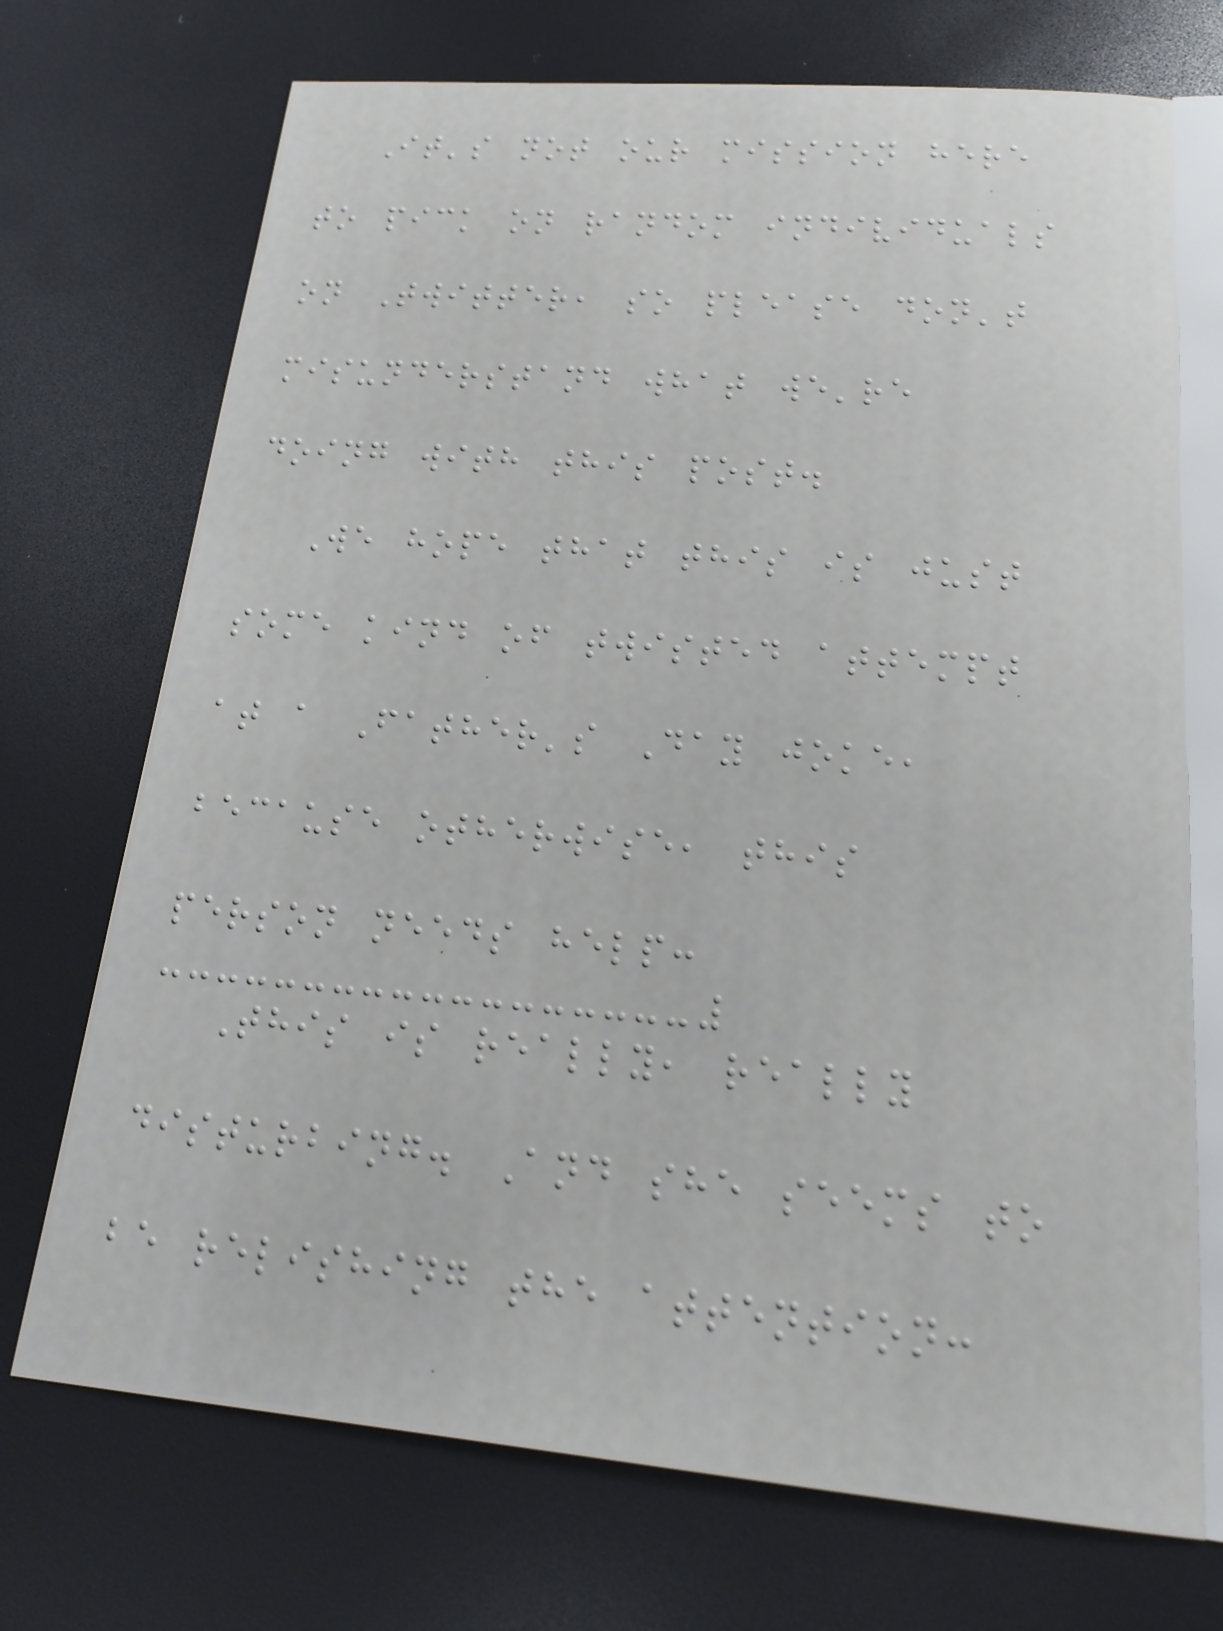It's not our mission here
to pick on random individuals
on Twitter, so please don't
misunderstand what we're
doing with this post.
We hope that this is just
some kind of twisted attempt
at a Father's Day joke,
because otherwise, this
person needs help:
This is really, really
disturbing. And she seems to
be relishing the attention:
